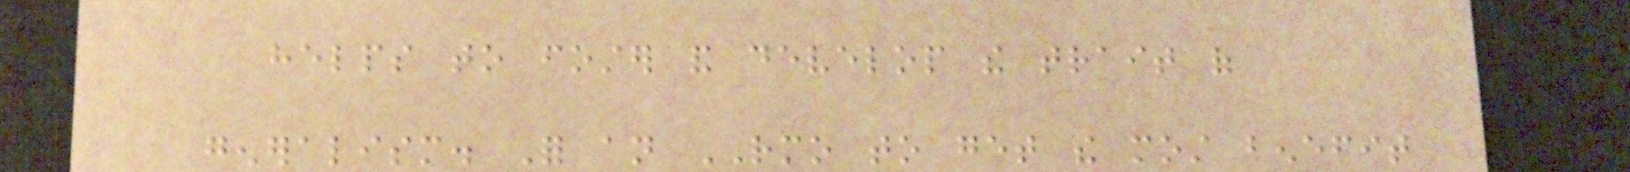helps to foster and develop the trait of
generalism. For an RMO to get the most benefit
